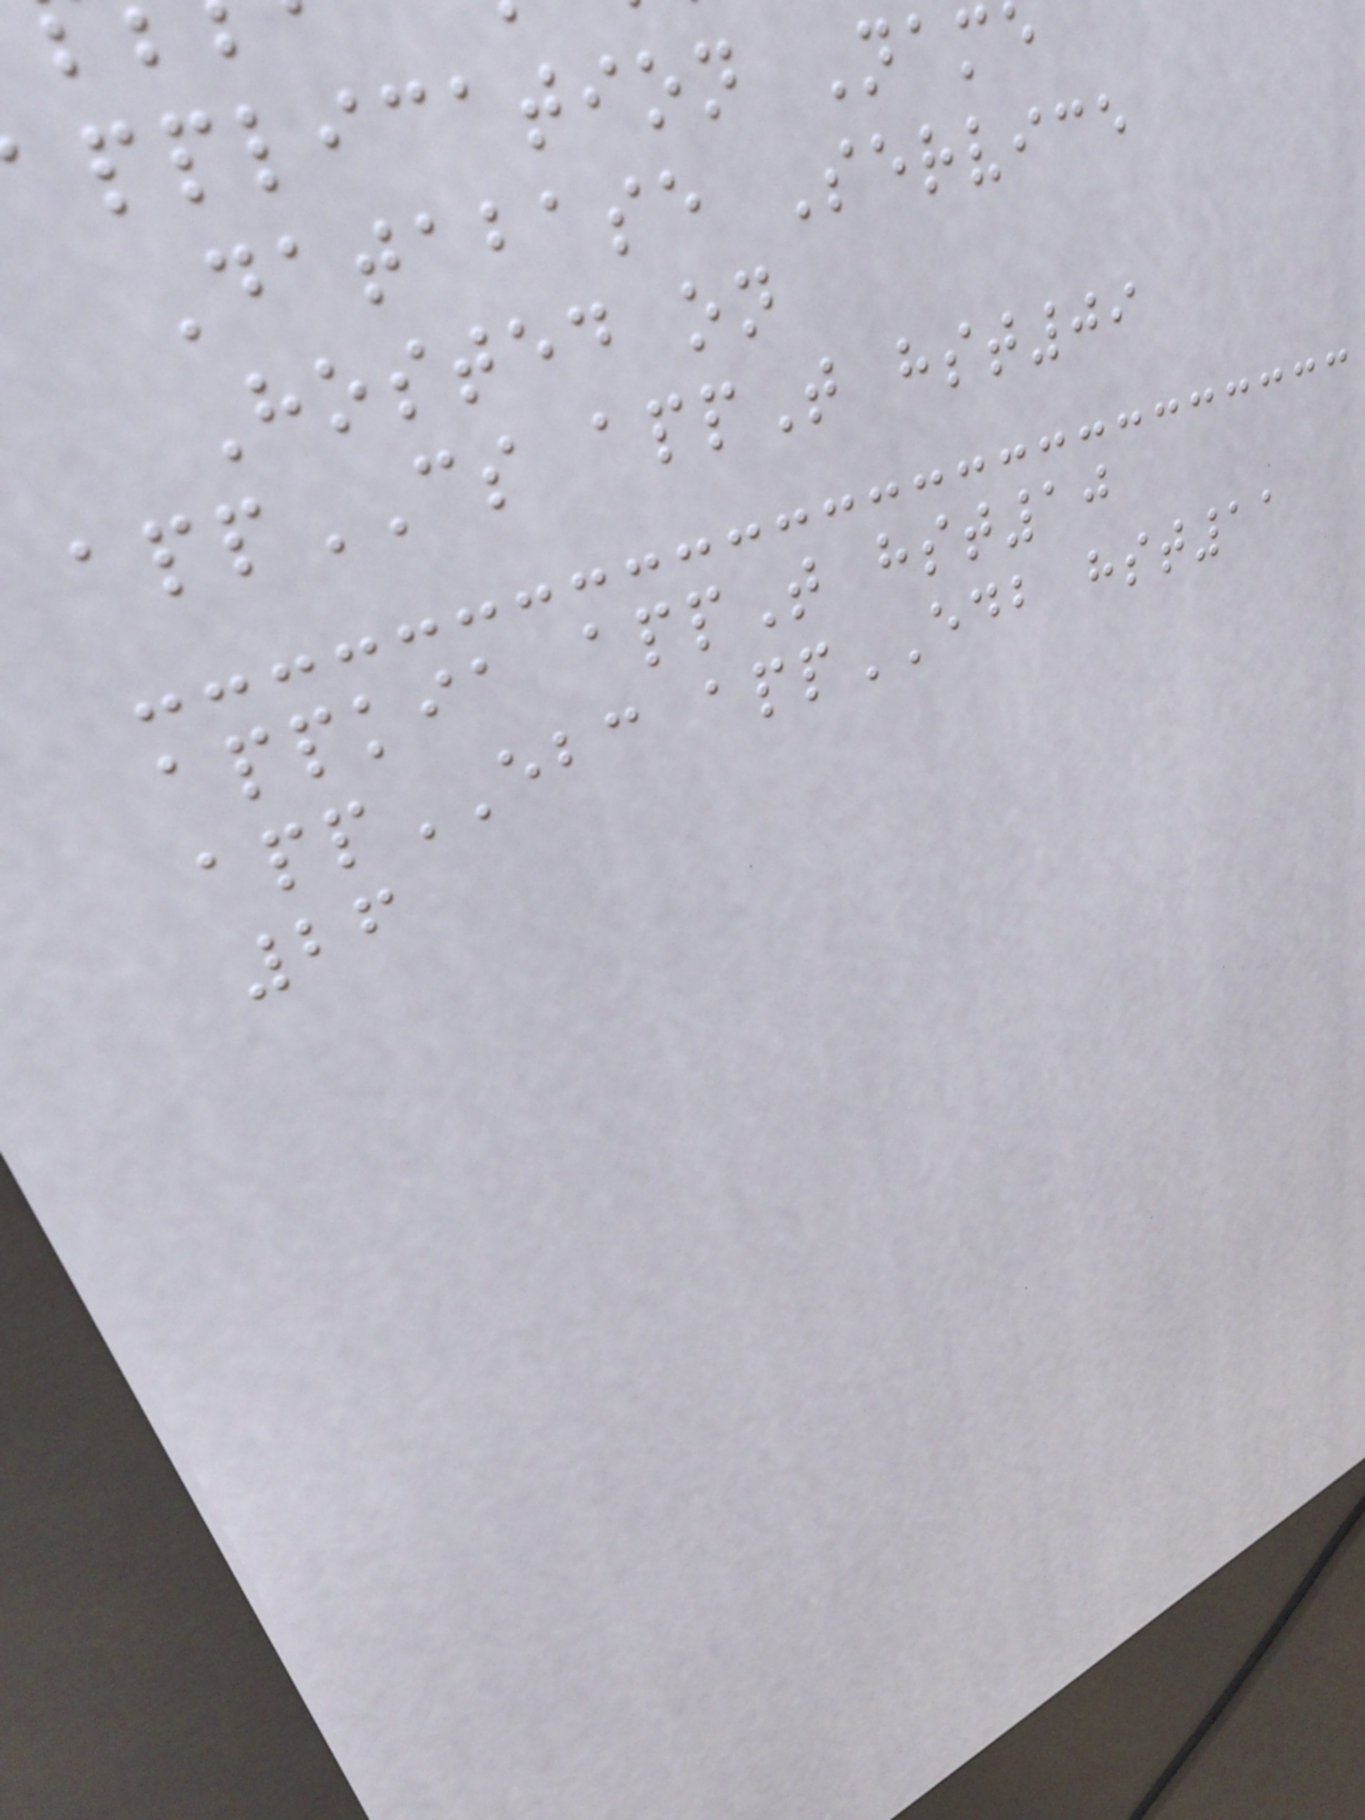pplication Name
Database Service
Hosted on
appCS appT hst09
appkia appT hst10
appEBC appEDB hst11
26
